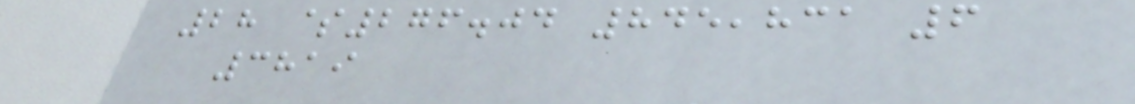28 $276.04 845,831 6
3819
